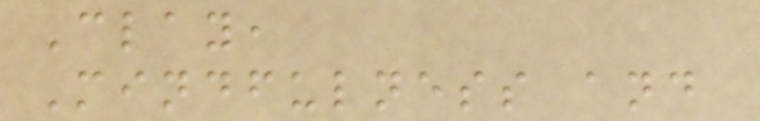Clay,
Mindfulness and
